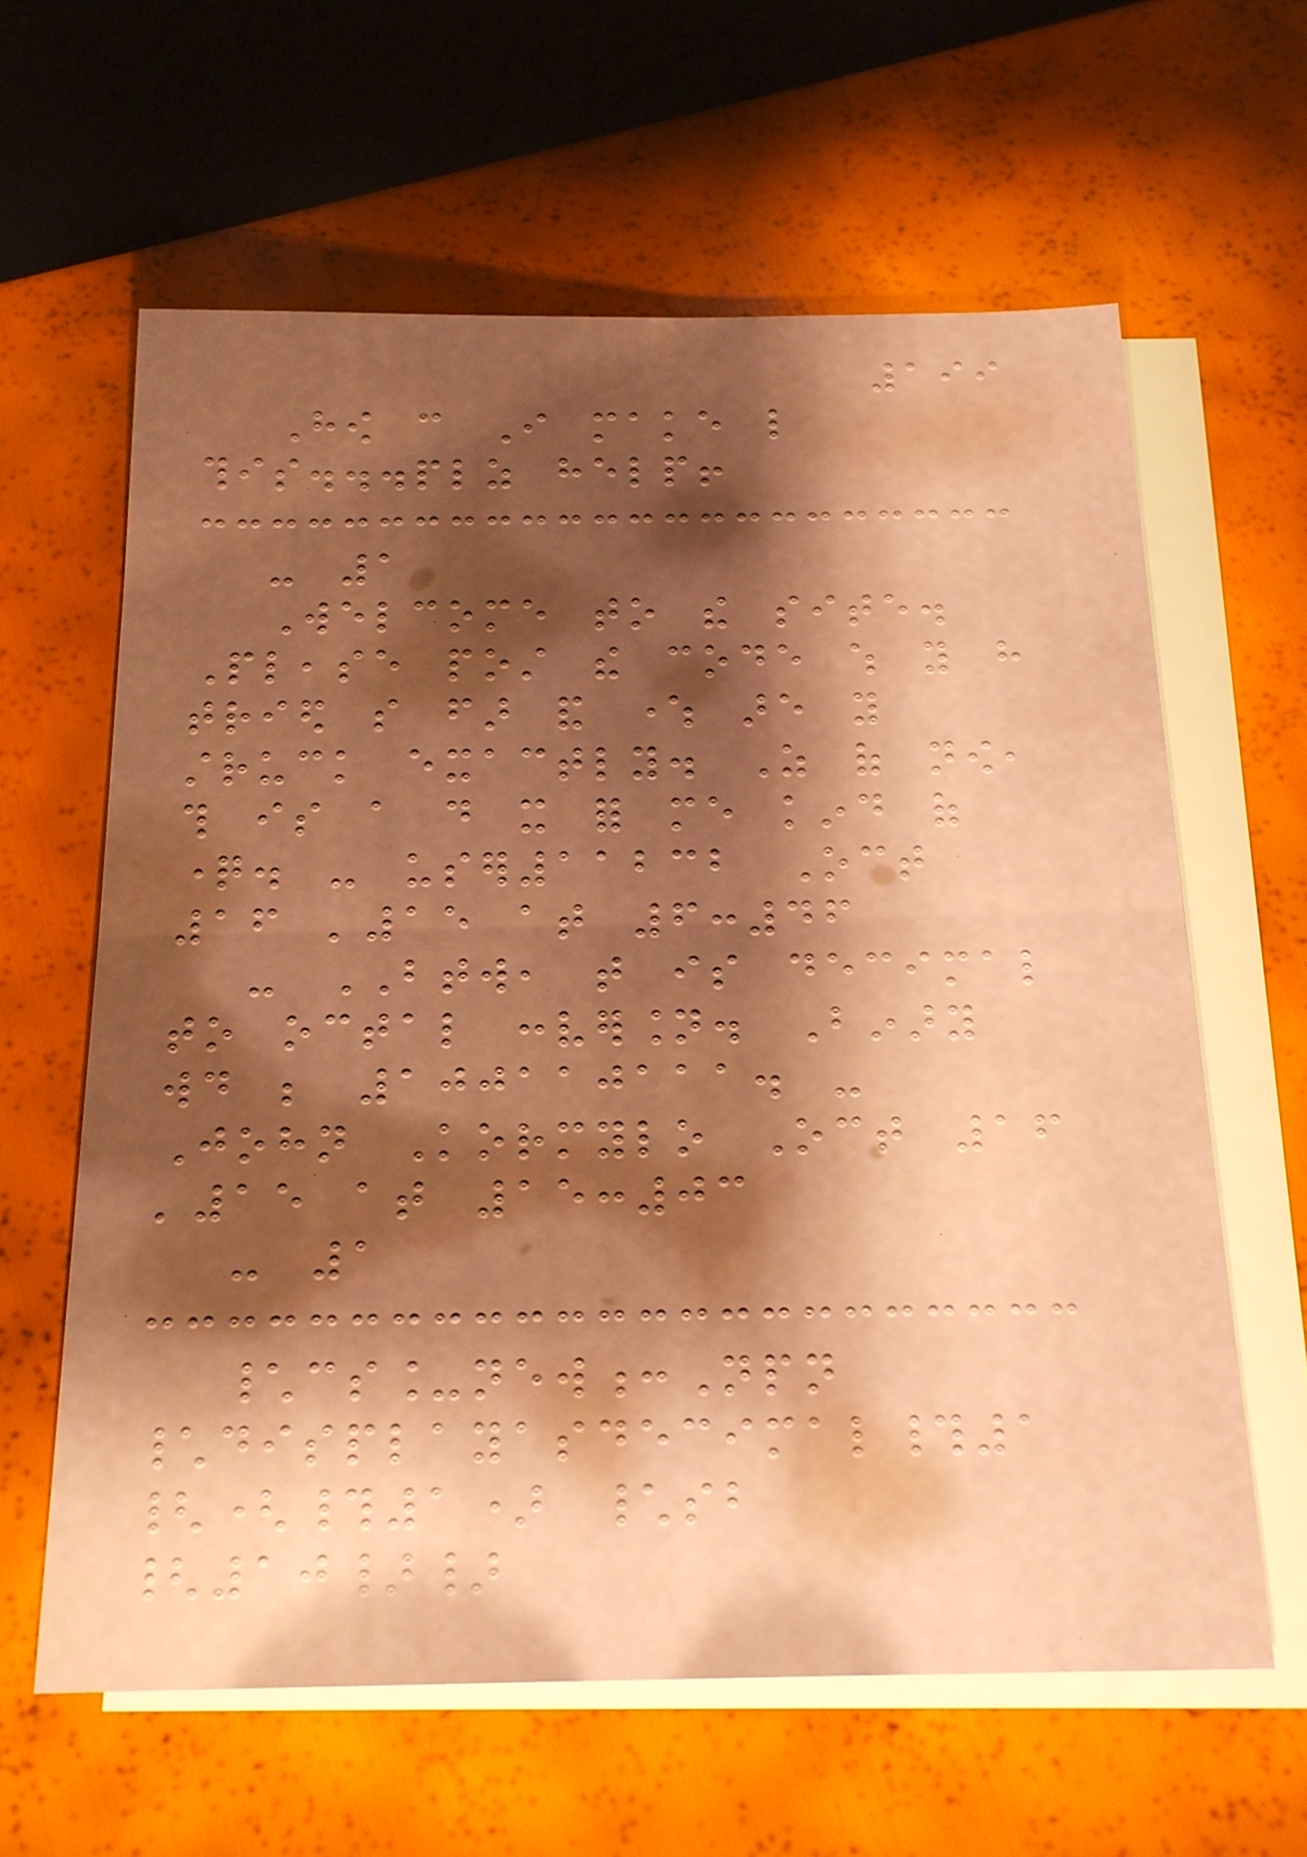199
How can I make like
this...plz help!
- 1
Welcome to the site.
Please post the code which you have
tried so far and where are you
struck exactly. As of now,
this is a do it for me kind of
question. - user11232 Oct
16 '15 at 6:46
- BTW, that is decimal
to octal conversion. Binary
would be 100110111. -
John Kormylo Oct 16
'15 at 15:03
- 1
\cs_new:Npn
\displayasdecimal#1
{(#1) \sb
{10}}
